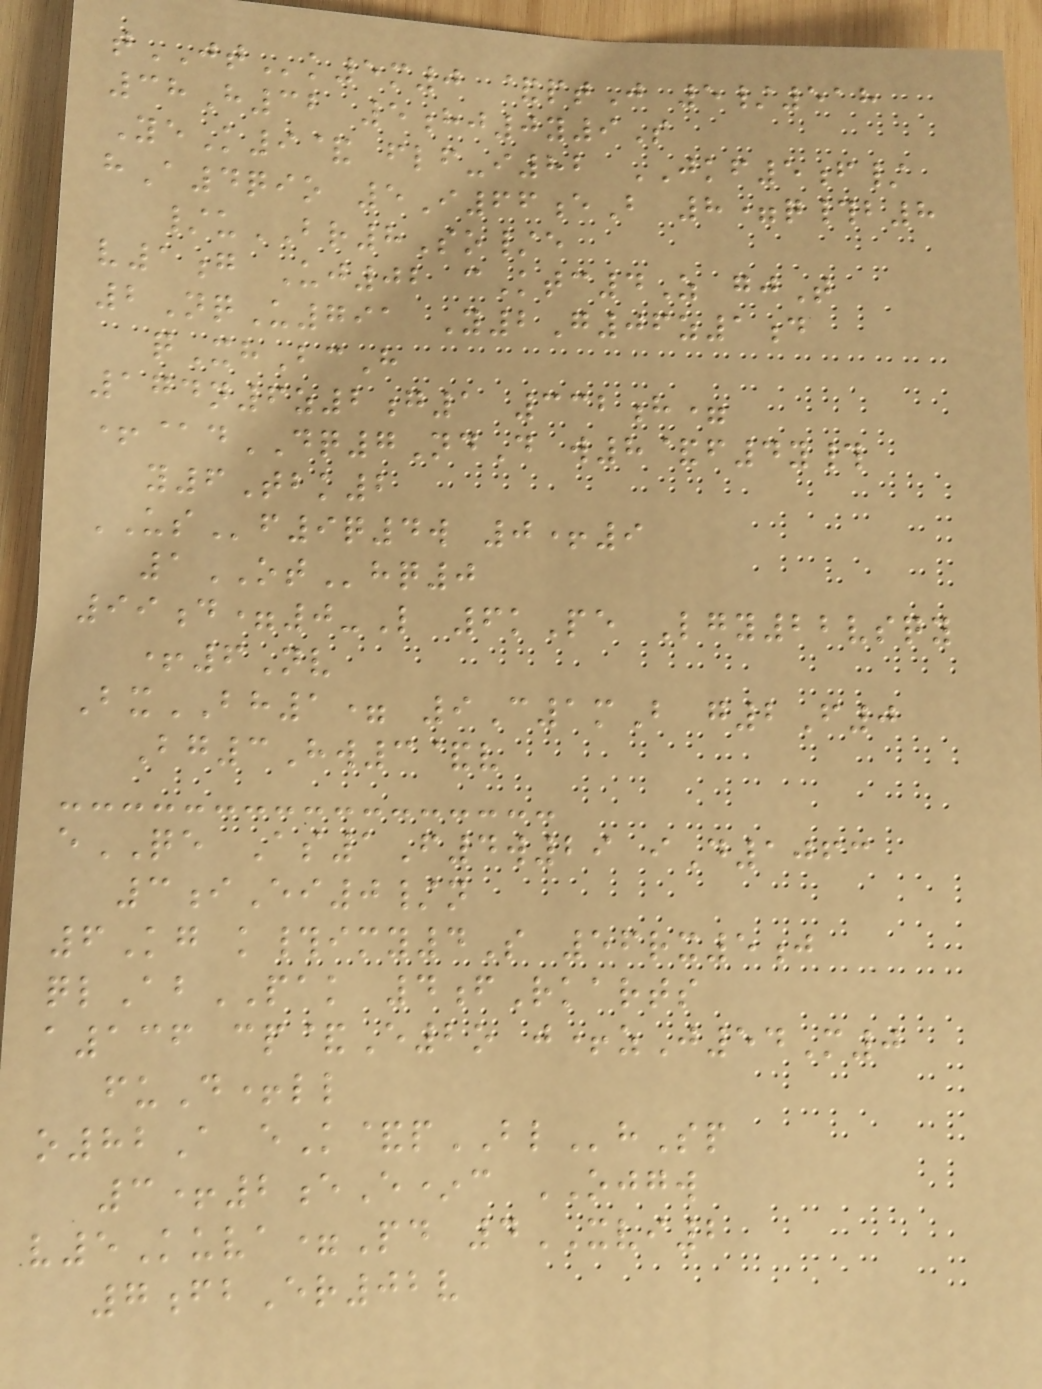tJTk5m0 &ptJ 5/518
38H32 5hj0y9S
YeK9& flf-i82 JKF5f/
hA4qio 5I66eB 8=q#b8
/uBR8So/e
v1g Uj02 cKtc4Z gjT
2NqU791 Y2G06z1d
qXhBcH
174n6z2g1 332h=
+@dDQ7NdD w8&f4y#
y6Tbk2
USf9q4w 0+9
1OThq0
99d=0-L 6kPe Lgy22vsqy
+6Nv
BxBH1= 9C1mB g2F0
Bg3Hw3&v
eQE As1F4w29 iD1063
3iEi0/n
6Kg k#imy4S 56rx5j
qlAbPAK 4fRkarts
a136 cp&E2o j+zJ54M0
fuD+ll
o82A eK&pBLhSp
3+2eE*c OJGW
v5Kuva=Pd 4XVI2
7fbEr02v
